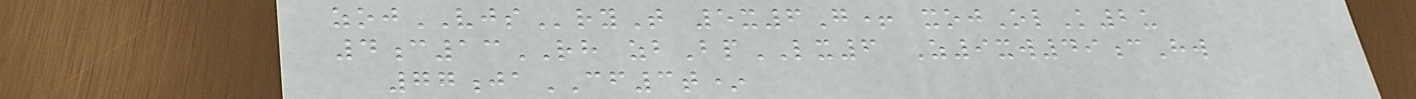zojVJSryT 5x6G+ xojOlK2u
4c13RH zbBpLX6 Z9xw49cHw
77jaCF3t*
